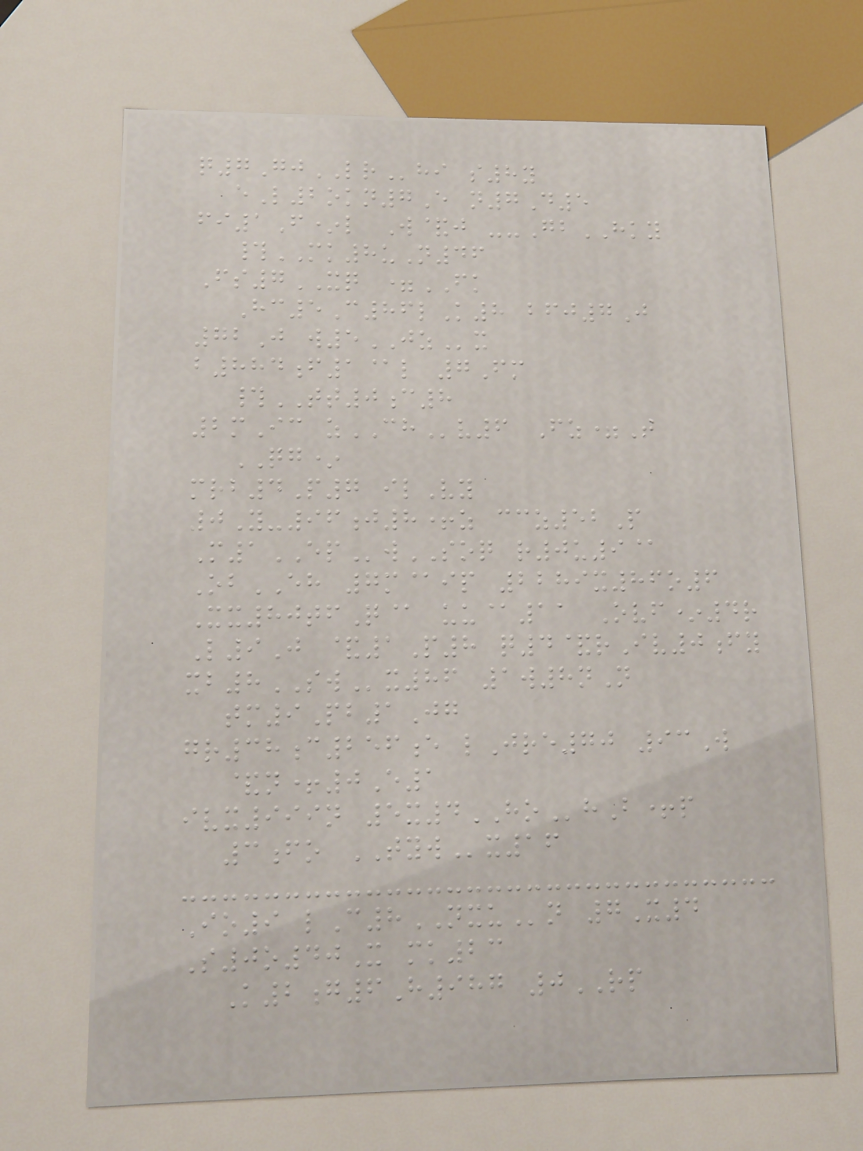q7GjLRhi s8y
eL2okn7E n7D5
fi1F*l W&j --GbHKY
#MK8uN46
Fs7XQ =FK
Hc5C86lK8 bfj7J
72J w5JZx
b884f1@l 7Fm
#TT0c8
2mIc zCHv6 Fz=T
QG*
mrb4P7 ilVy
0Y-96j8+z ccz52P
M1EPwSOQ r0u9@
ObEH 7m@ip 2289x86o6
Xx80tfQ@ uu@11 Ovf*4r
L9J &1P8 q4&rIv0fy
xb8SWx86 1w8nN
tm9Pb1Jg
gr38c256e lJre70 93W
&n+0E1
ivx999n 5x4HOhB+p
3fo TYWx16
Io9 lC8NXUn 7X4
S0o40X mk23
K2g6H987 0RP
